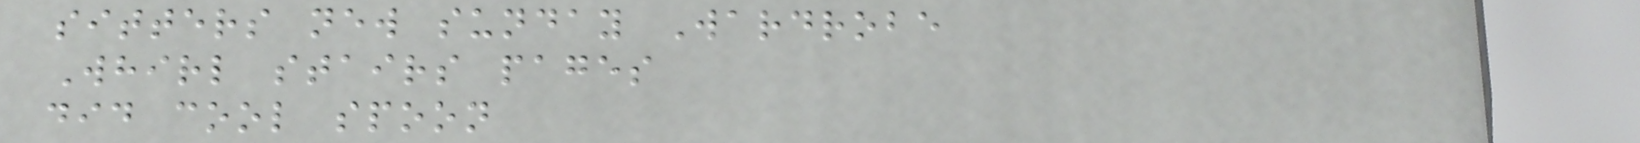sitters new sunday Wardrobe
Whirl stairs pages
did cool spoon
